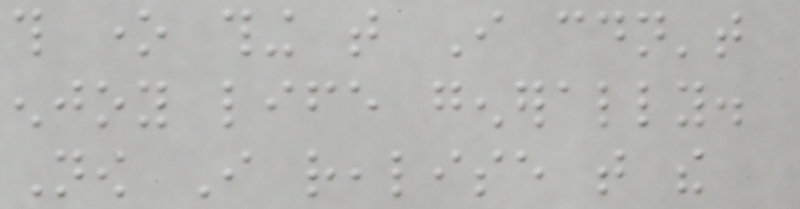this one thing that I couldn't
enjoy life generally.
Now I realise that the
